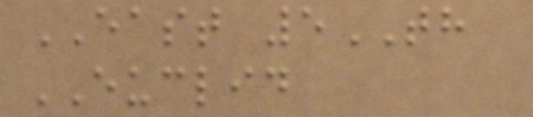EAST 5TH
EUCLID
